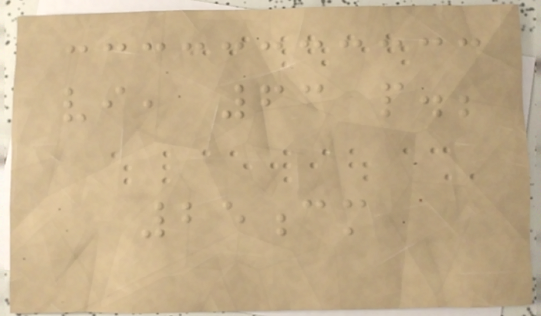vi, 63 p.;
25cm
